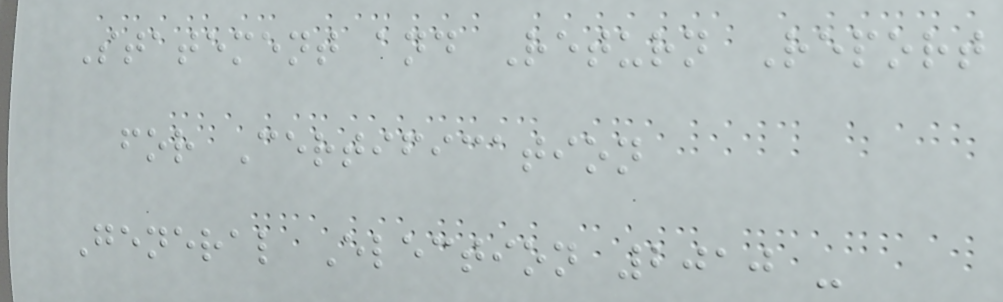Statement and Return Report
for Certification
General Election 2010 -
